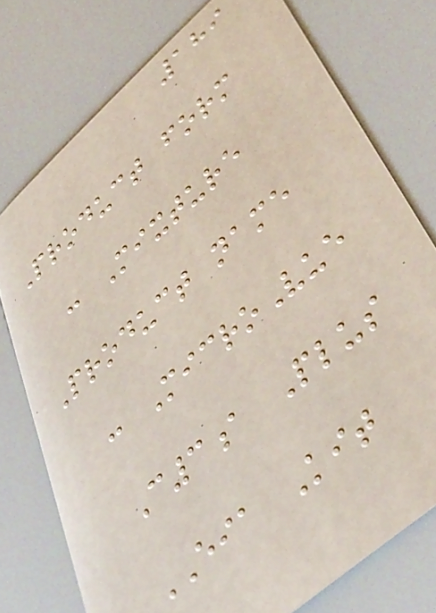189
Product form
: Mixture
Product name
: MicroVue
C3a Plus
EIA Kit
